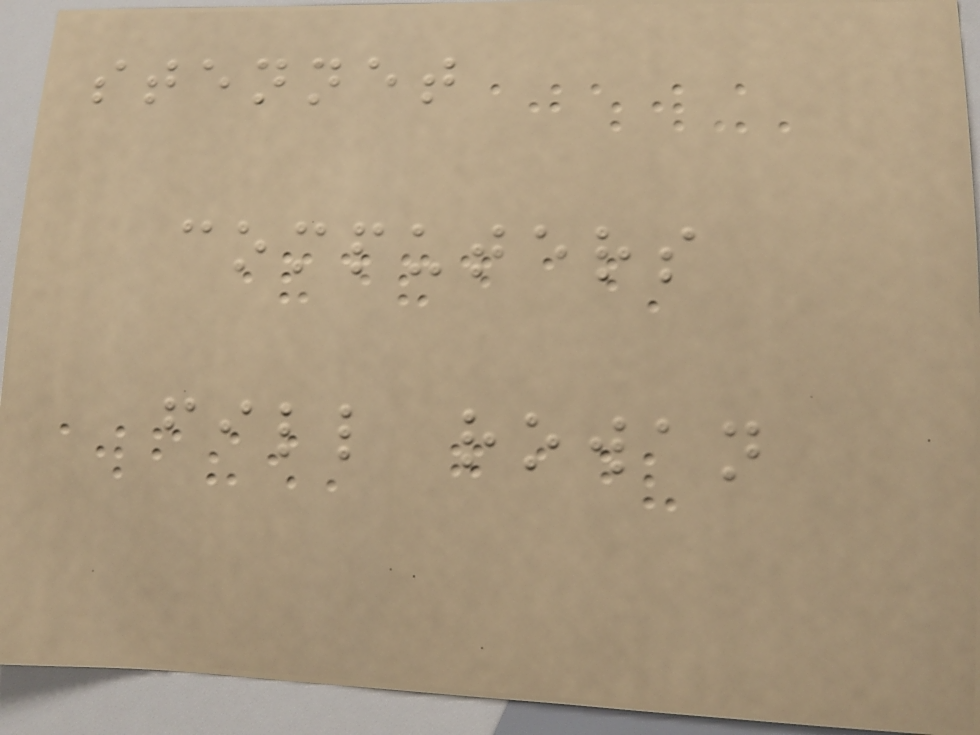stennet
computers
fill rowan
